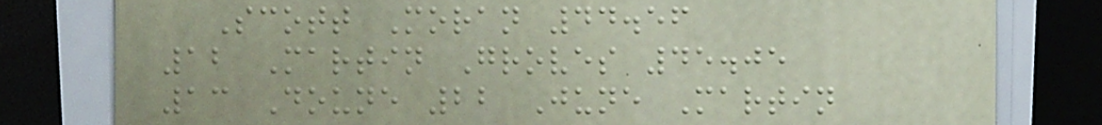Scott Moran 44.56
12 Martin Groves 45.05
13 Doune 22 June Martin
